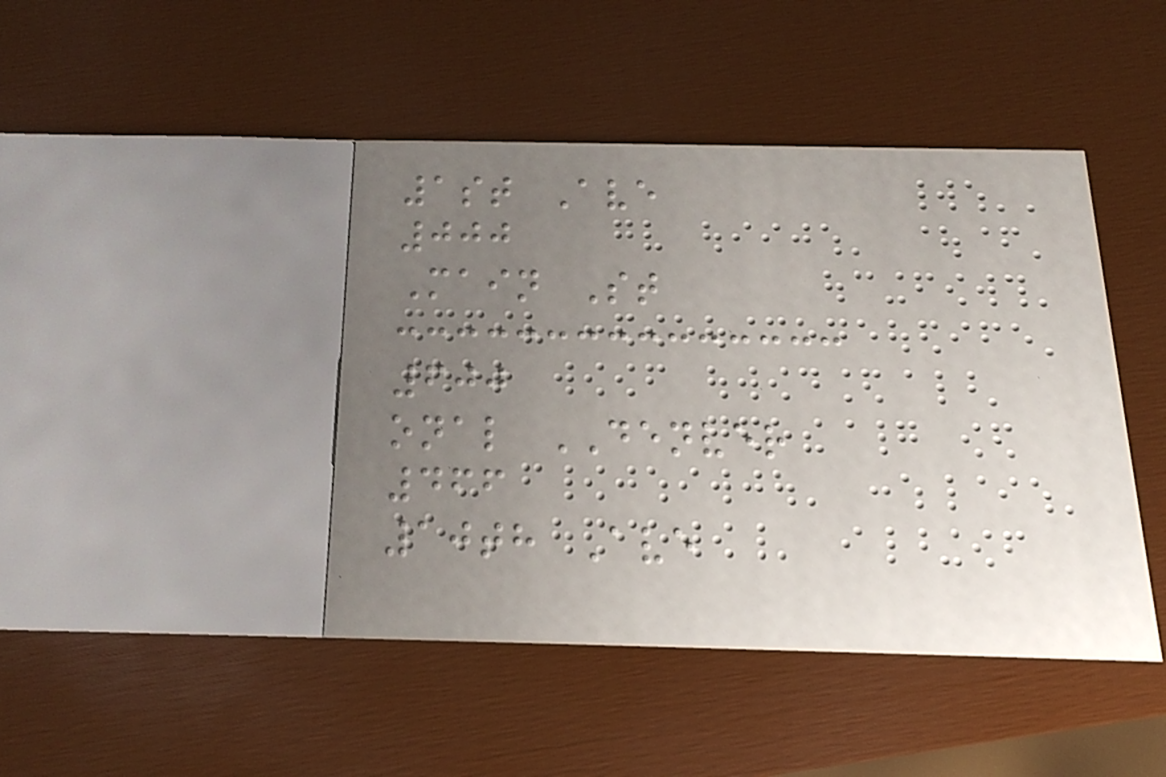1st Ave
000
Main St
600
onal DENVER
466
10th Ave
